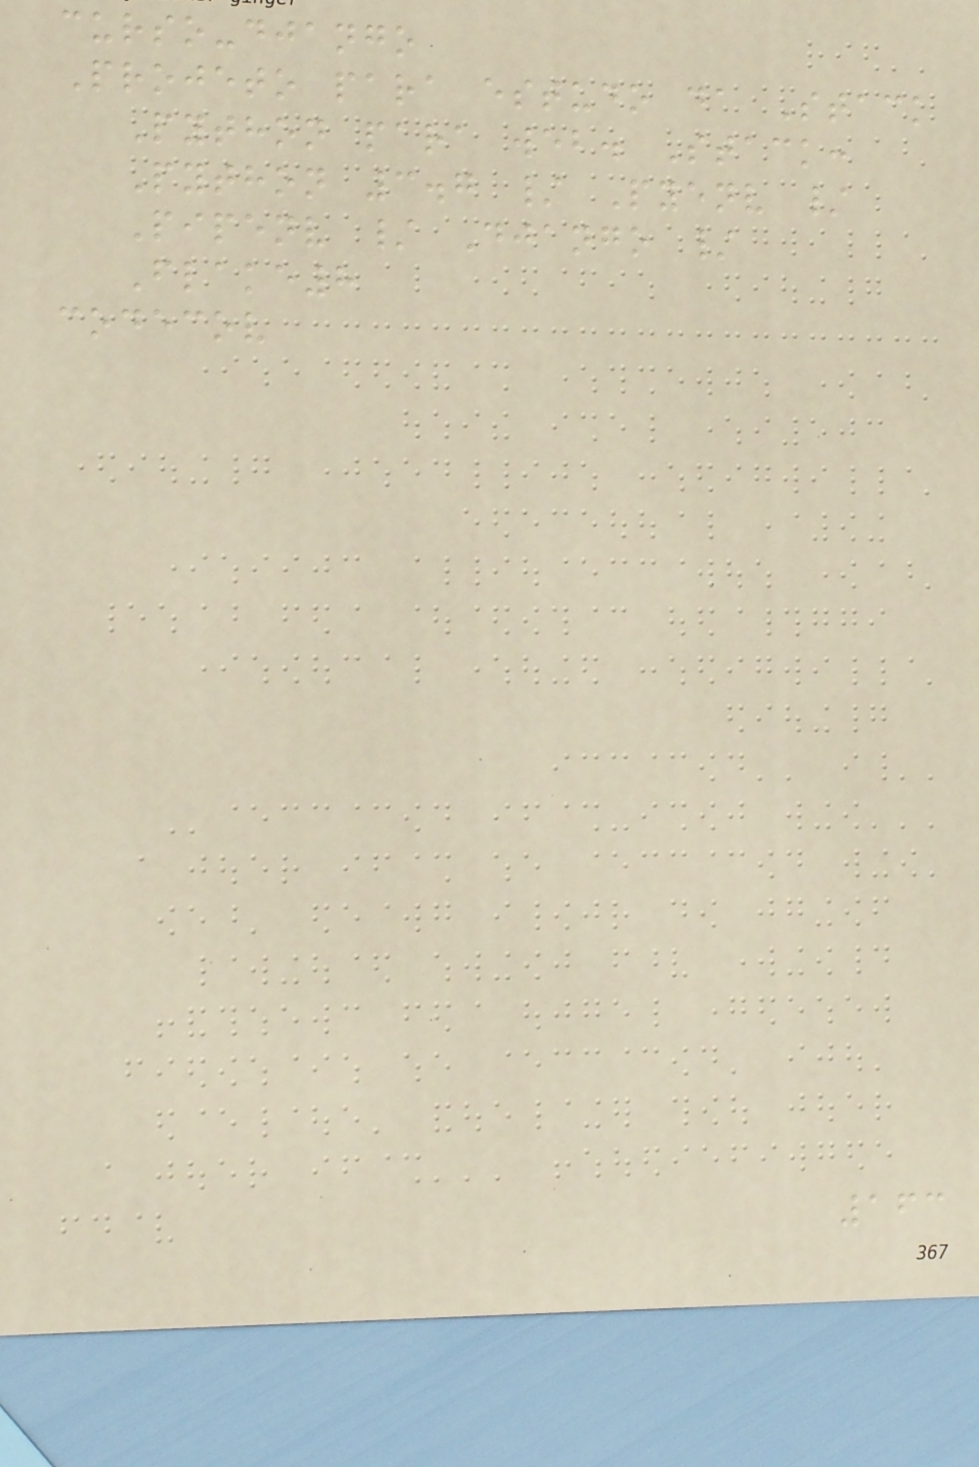curso-django
Projeto para estudo da Stack
Python para web. Stack:
Python 3.7 / Pyenv /
Pipenv / Django /
Flake8
codecov
163
